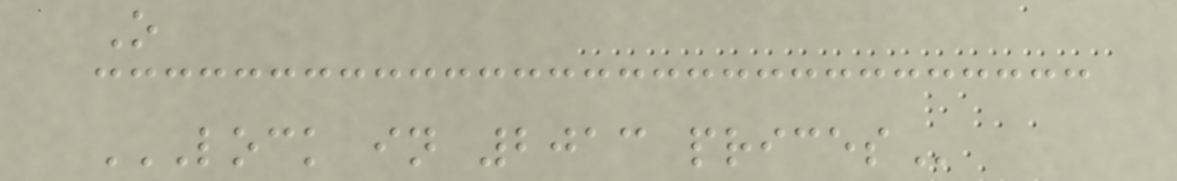O
LOCK IN 2013 PRICES
